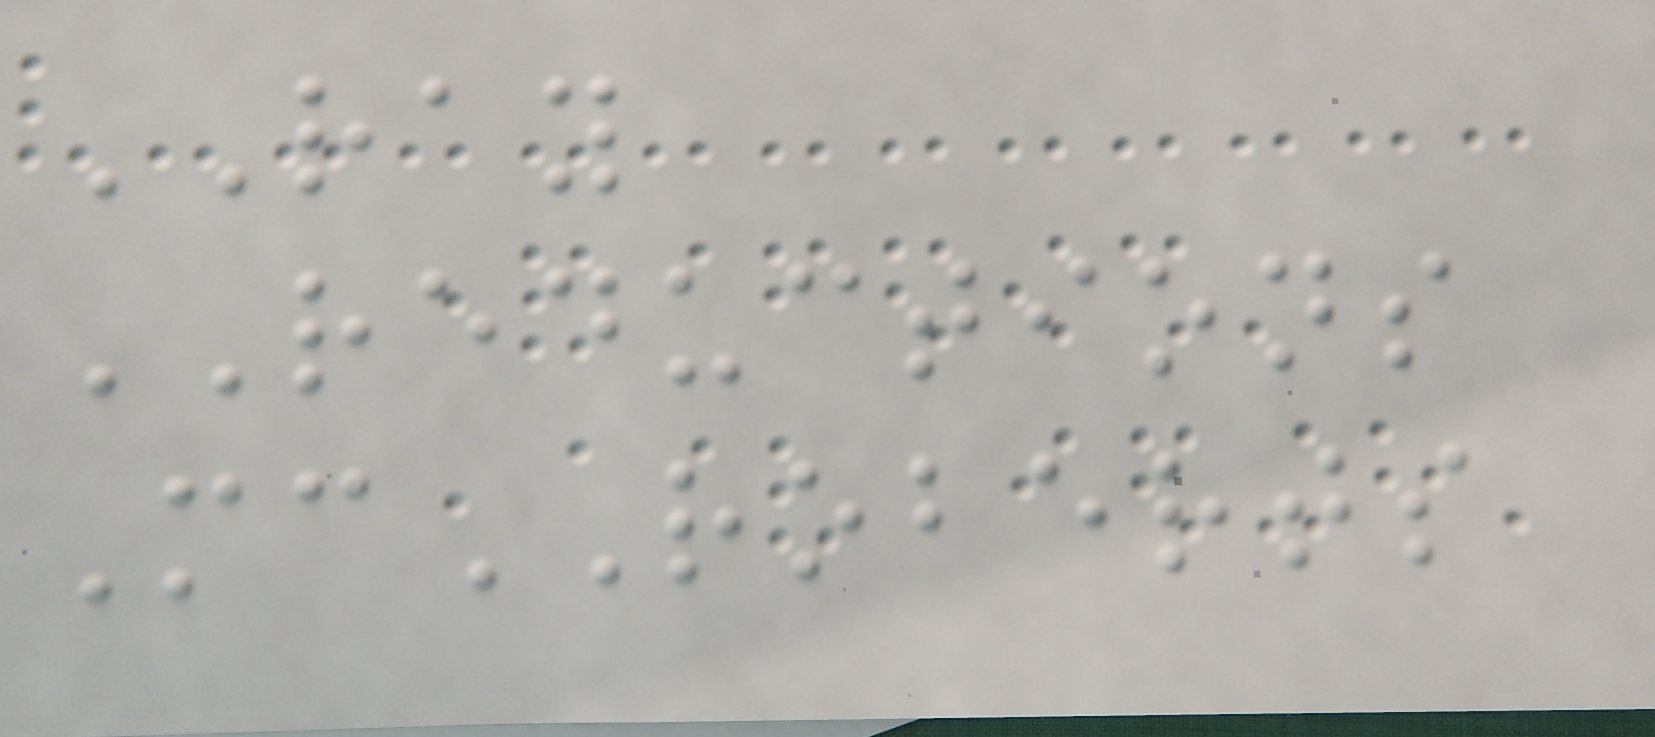RAY
REDUCTIONS
McROBERTS
